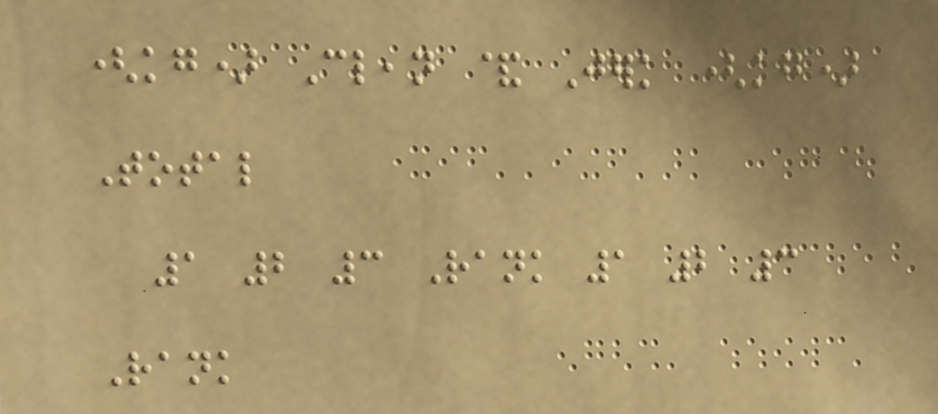(kg) Clean & Jerk (kg)
Total
1 2 3 Rank 1 2 3
Rank
